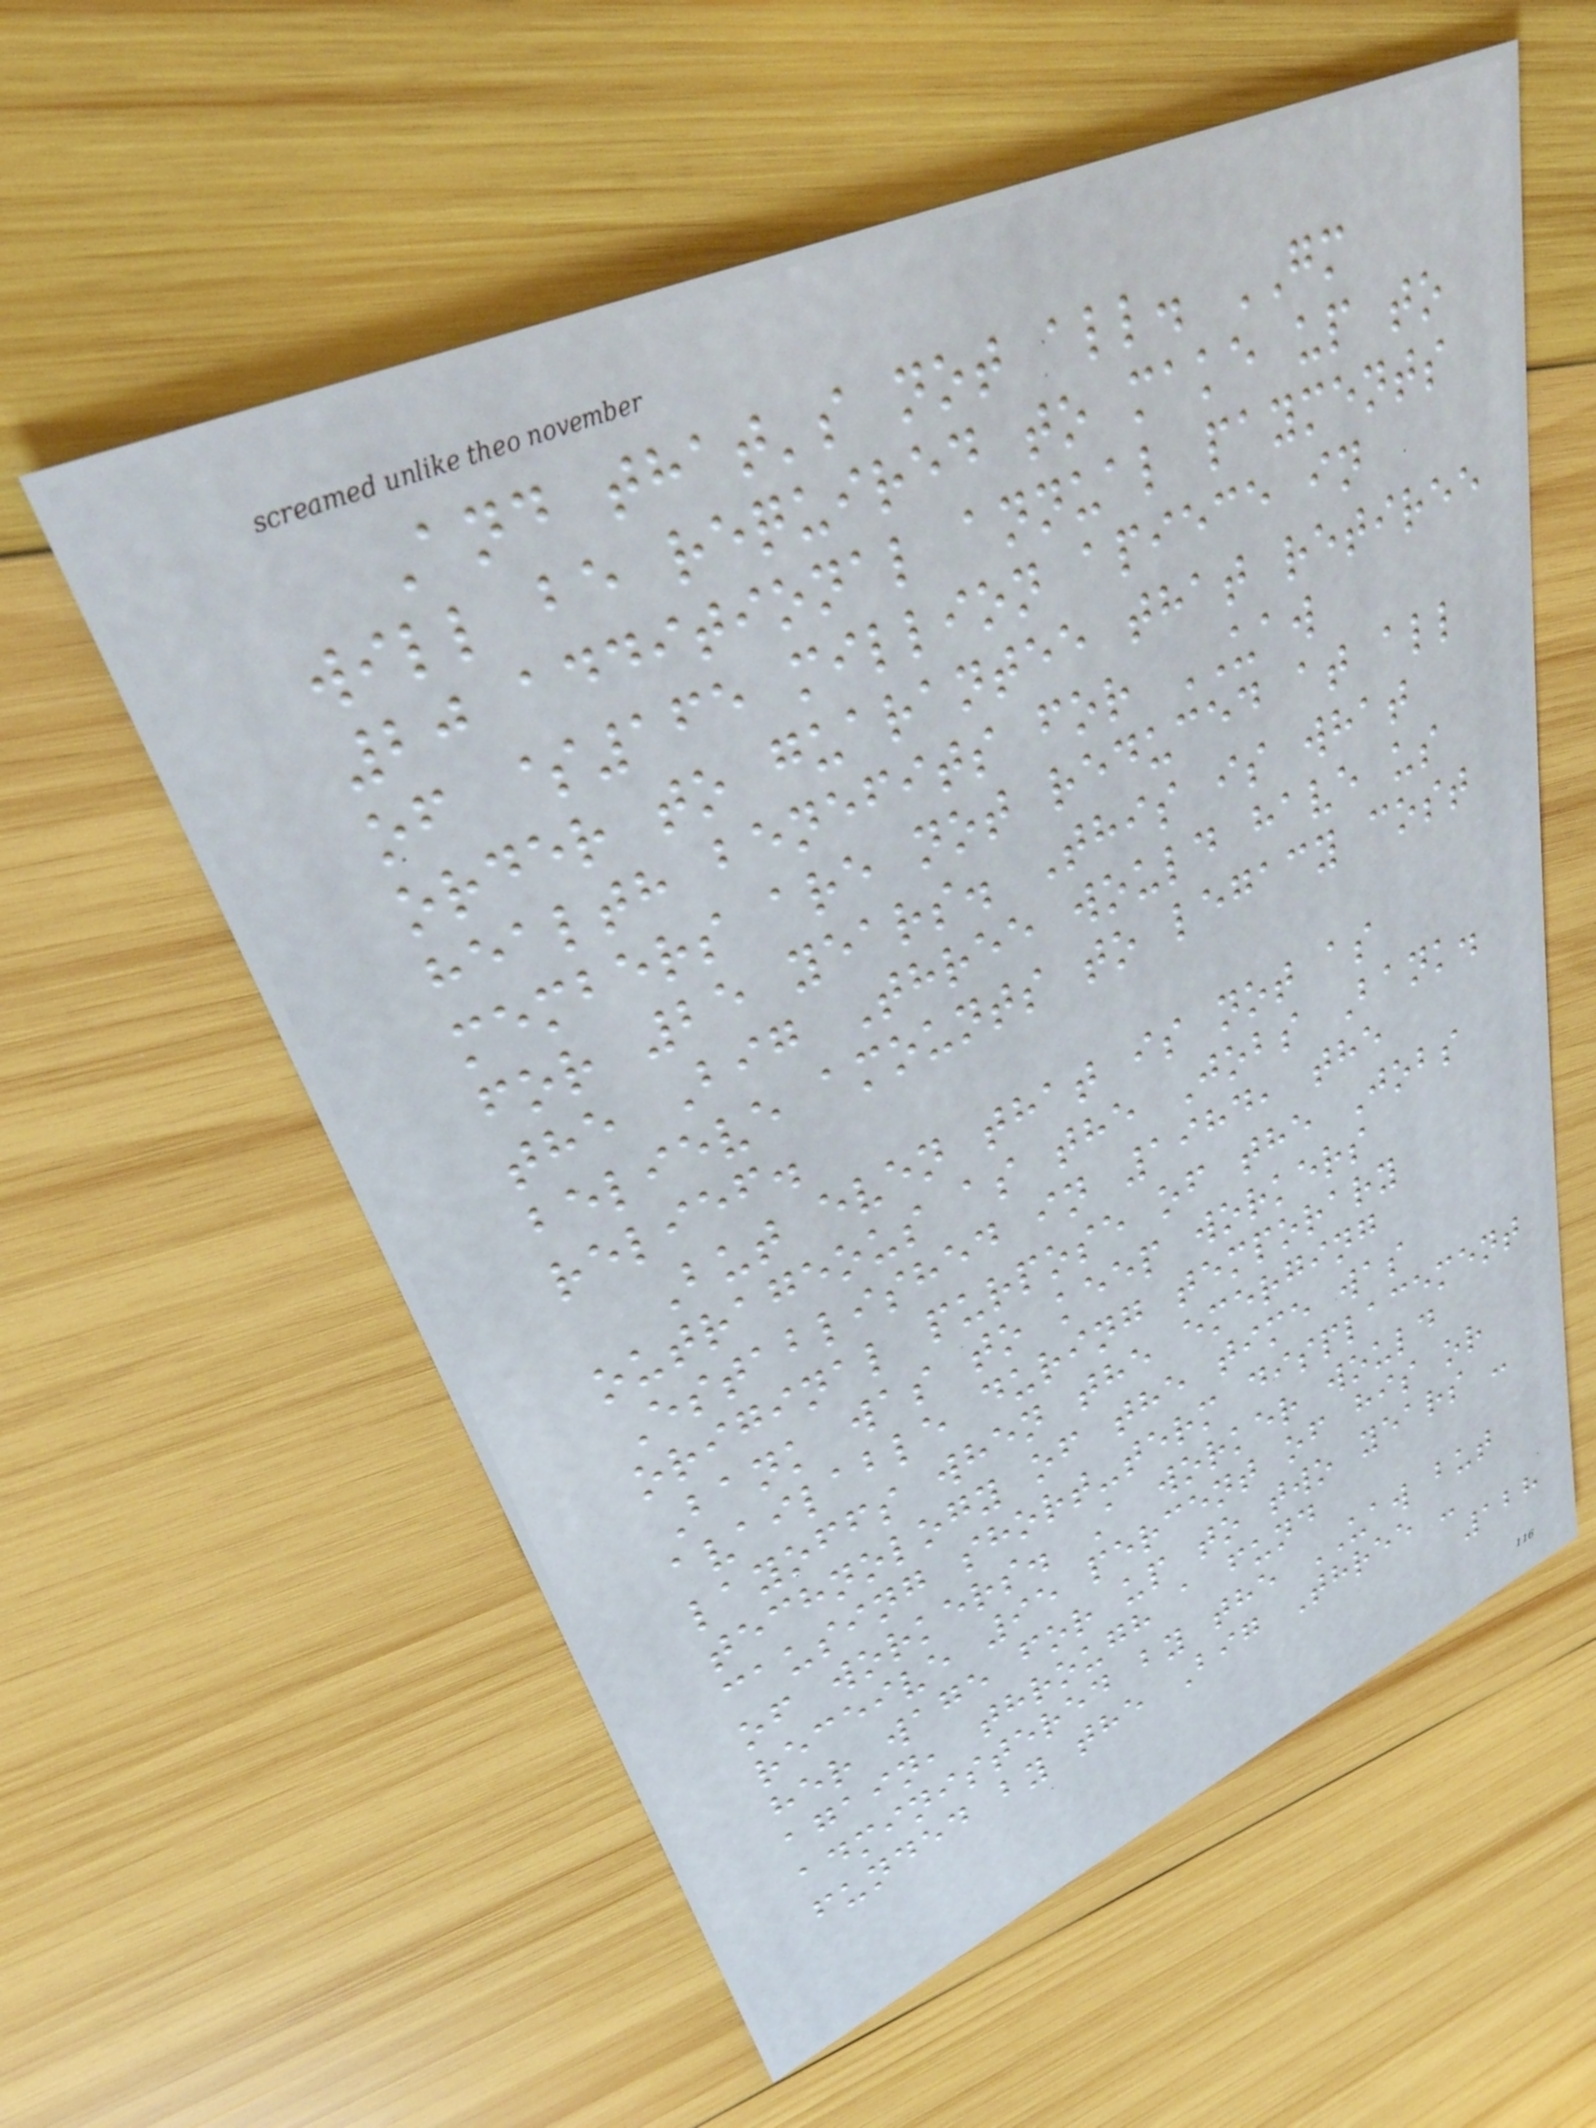And that's not all. GM
will be required to make up to
20 additional annual payments
of $165 million apiece in
order to guarantee that retiree
health benefits for UAW
members are not reduced at all
for 25 years. This is what
the Big Three would have us
believe amounts to legacy cost
relief.
But even that is not as
outrageous as the Jobs Bank.
Established in 1984, the
original purpose of the Jobs
Bank was to keep workers
available during temporary
layoffs when the emerging
technology of the time was
causing short-term displacement
of workers. A worker would
receive 95 percent of his or
her wage for up to two years -
again, through a fund
administered by the UAW but
funded by the Big Three -
128
